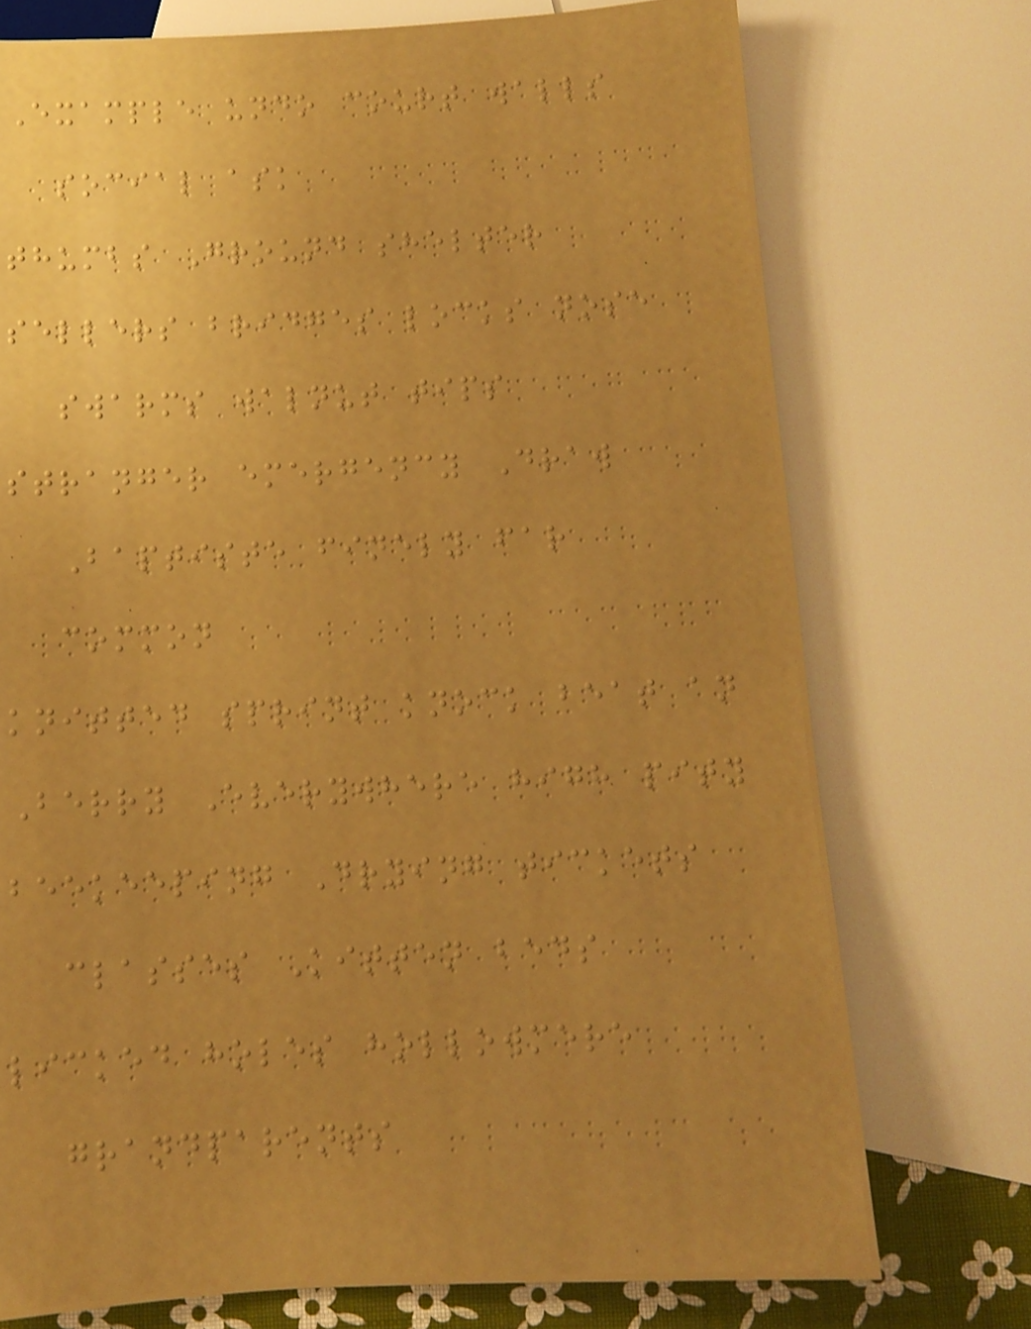Example undo court walls
social ask
thumbs Ground shelter
sellers bridges locks nose
swarms walnut tips
stranger emergency Draw
Baptiste finely far
common
knitted sprint knock beat an
Berry Everywhere high pity
beekeeping Drying tickets
classes Kitten beds
licked holes hollowmere
grandparents
